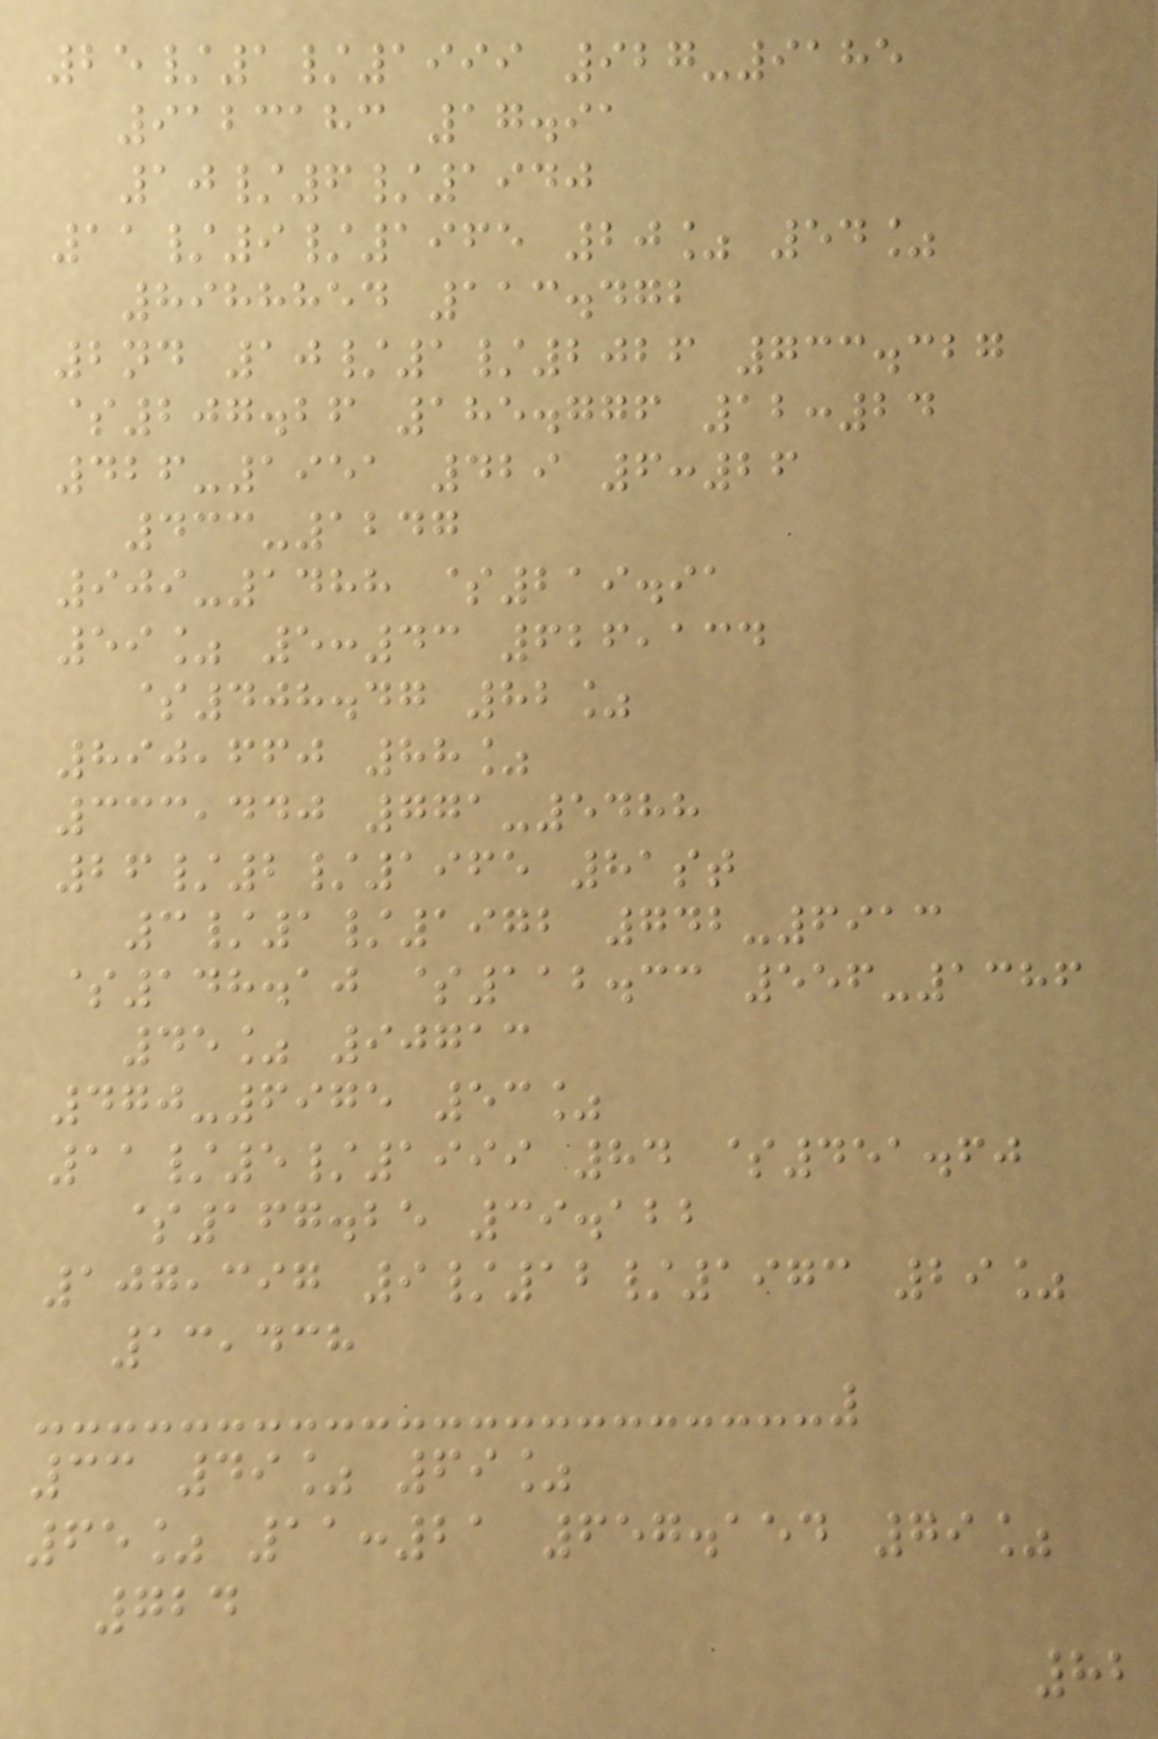25/1/1999 927-9185
9123183 17.91
10/6/1940
11/9/1965 20% 54%
8988854 113.472
2nd 10/1/2026 733.327
$207.26 185.776 12:24
426-1951 429 6:26
433-1247
909-1488 $219.91
59% 5:43 626,134
$408.47 82%
890,660 88%
333,440 771-5488
26/2/1965 81st
3/1/1972 742-6913
$148.10 $112.33 556-1386
45% 90713
470-6975 53%
11/5/1999 84 $451.60
$167.25 39.122
107,397 9/12/1973 29%
13,438
33 49% 69%
65% 11:21 657.154 79%
724
82
